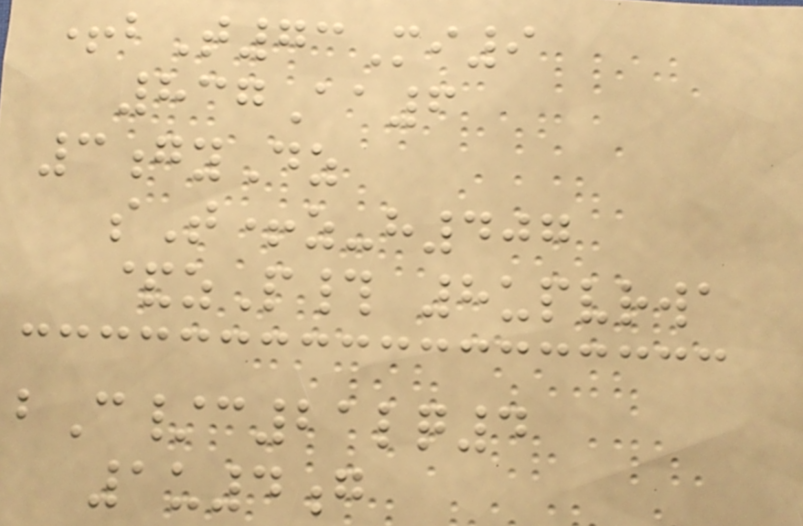+bT73Mi9
837Aa6
3gyDz
sT+z-h407
&zP# 8upvrwa
bC/c21lq4
1u4g
